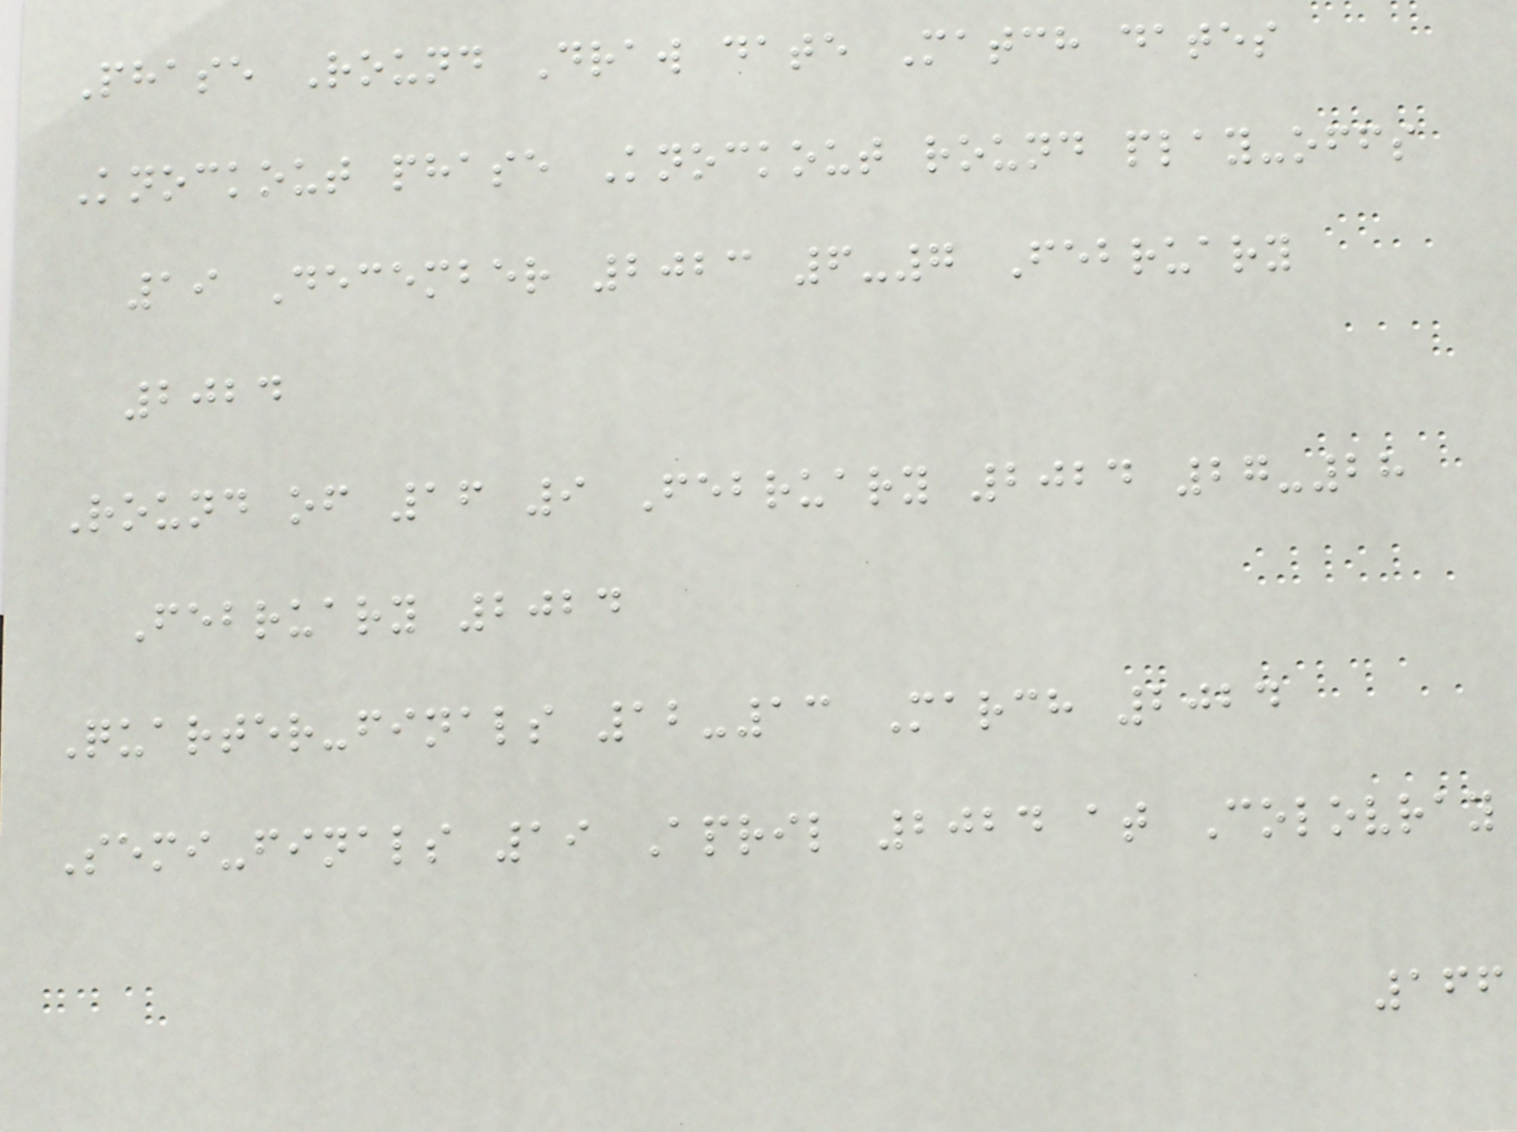Phase Round Draw date Match dates
Knockout phase Knockout round play-offs
19 December 2023 6-7 February
2024
Round of 16 9 February 2024 27-28
February 2024
Quarter-finals 12-13 March 2024
Semi-finals 19 April 2024 at Colovray
166
